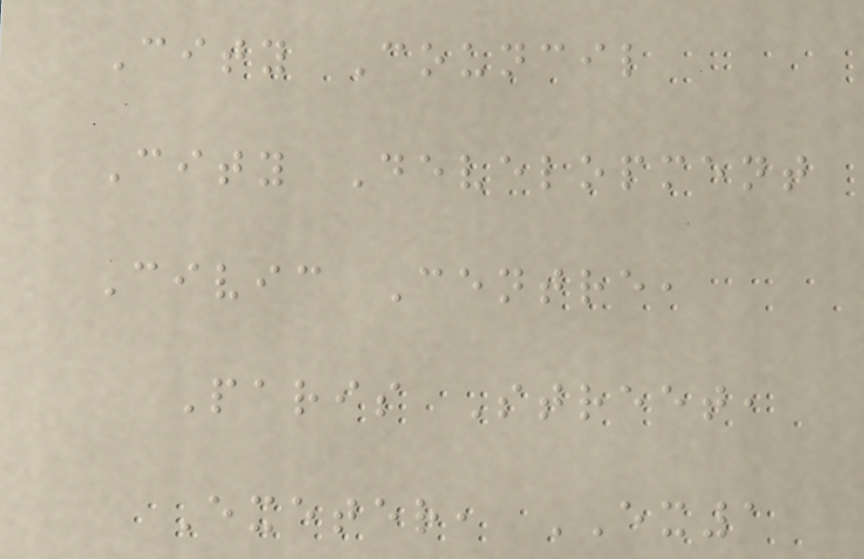City Council
City Development
Civic Centre,
Paris Street,
Exeter, EX1
